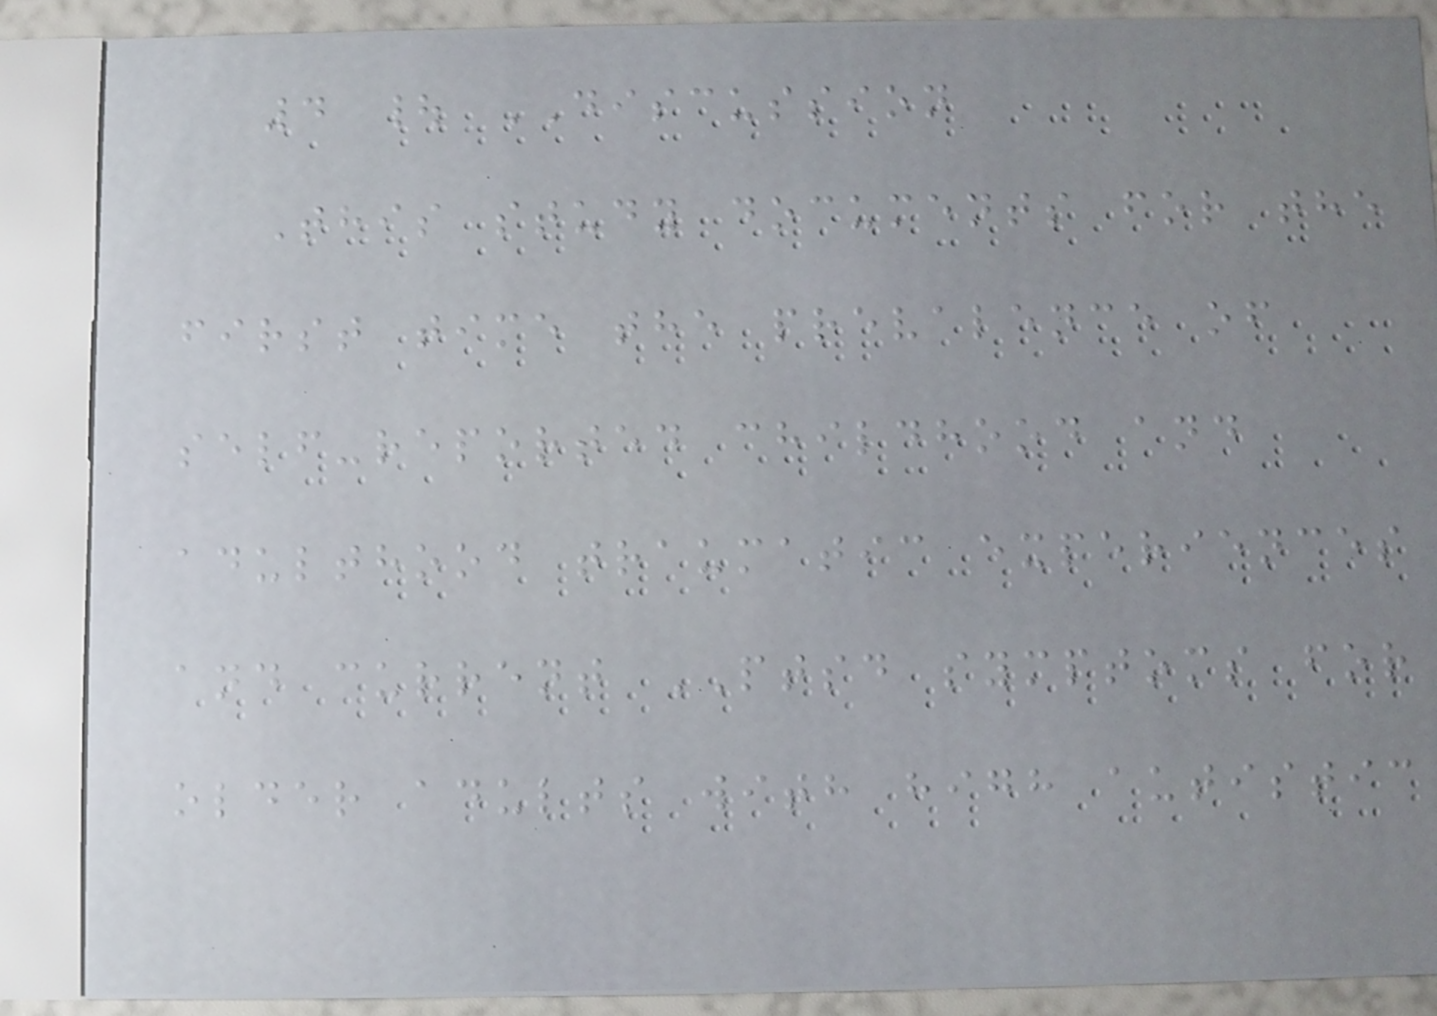4 | DISCUSSION
This study documents for the
first time the prevalence of
self-reported childhood and
adulthood traumatic experiences
and current PTSD symptoms for
older adults with high autistic
